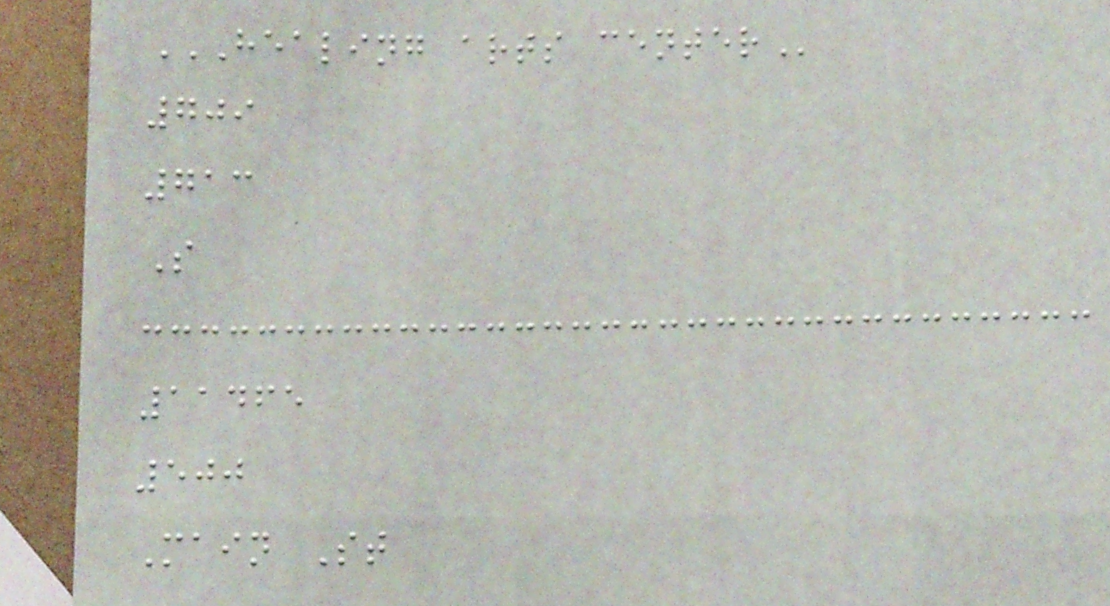HEALING ARTS CENTER
709
713
S
11465
500
Main St
